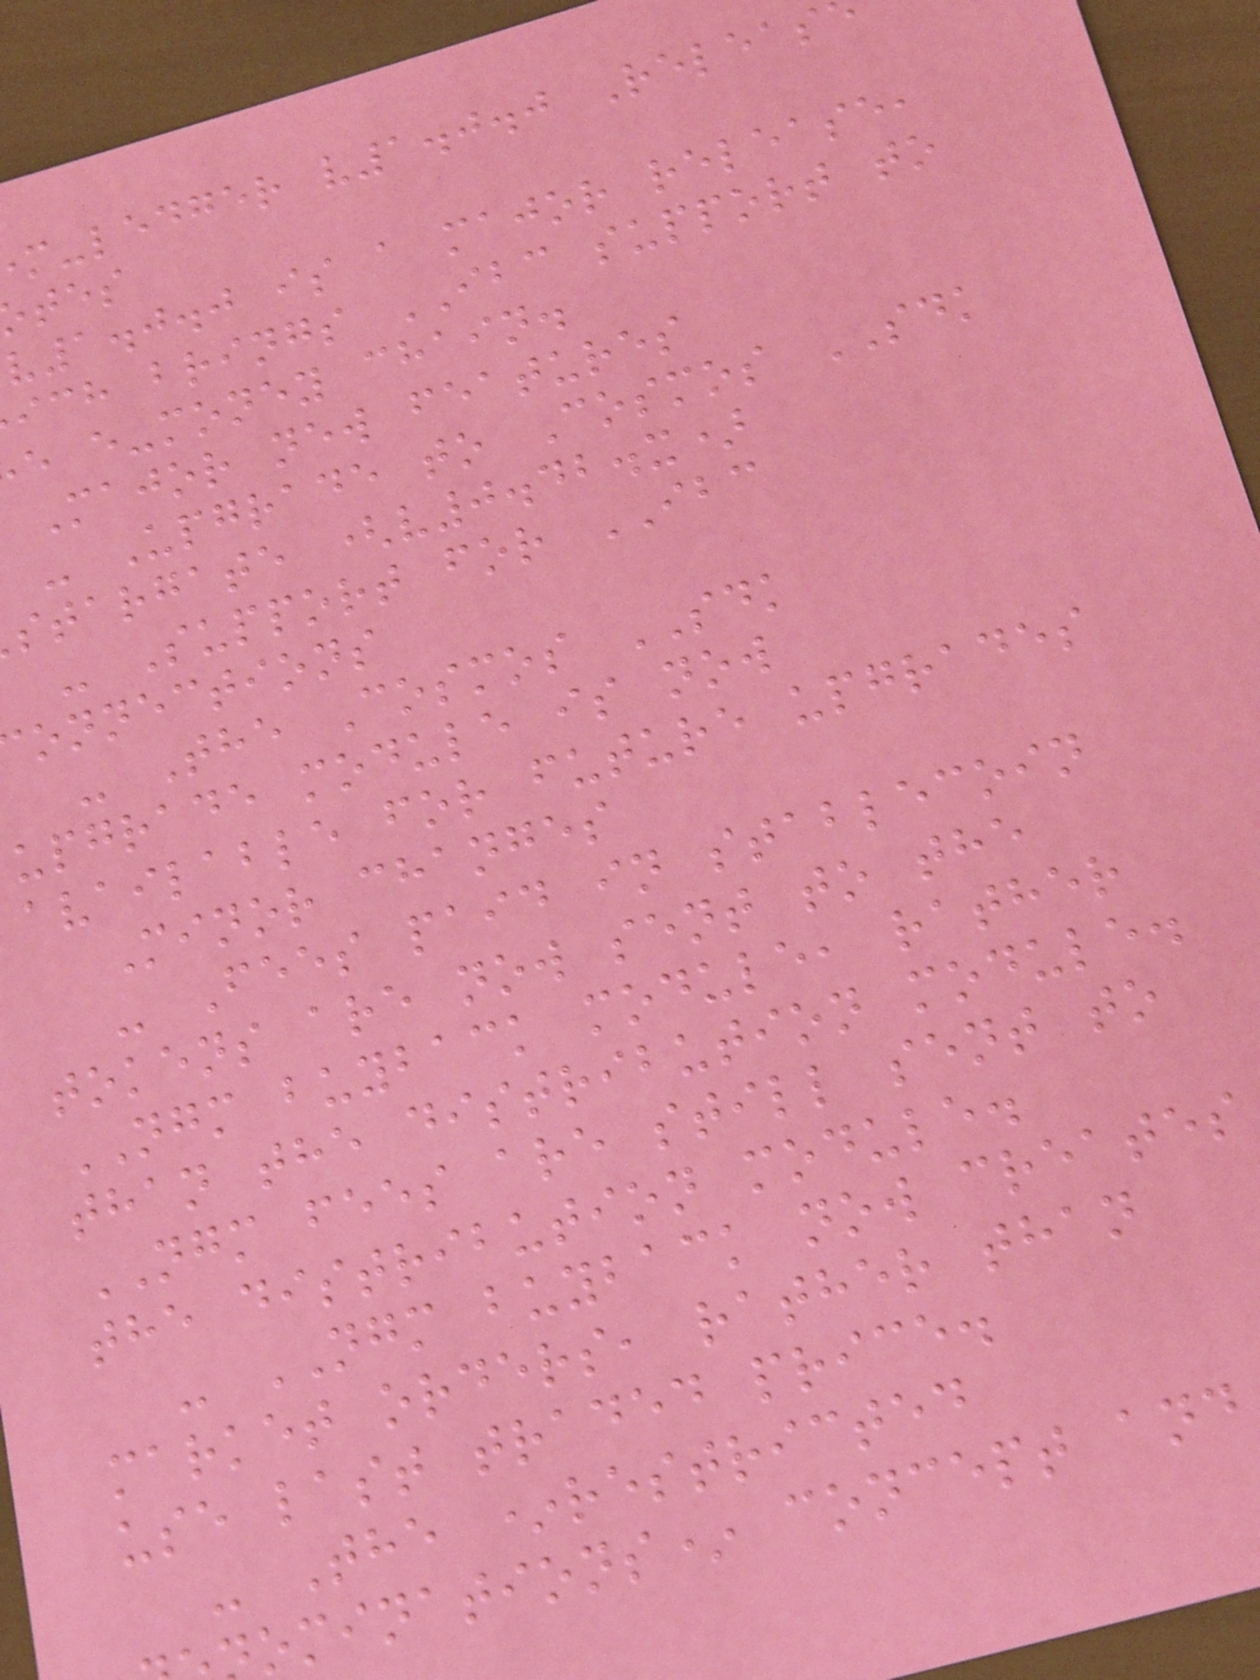m-ledger v1.0.0 Releas
v1.0.0 is a major release,
ich brings IBC support to
e e-money chain.
Major new features
- Upgrade to Cosmos SDK
stargate (v0.42.x)
- Support for IBC
onnections
- The Cosmos SDK
upgrade module is now
available for future upgrades
Minor changes
- Fees paid in stablecoin
tokens are now sent to the
NGM buyback module, rather
than the distribution module.
NGM fees are still sent to
the distribution module.
- NGM buyback now creates
market orders, rather than
use last traded price.
- The *restricted
ominations* concept and
